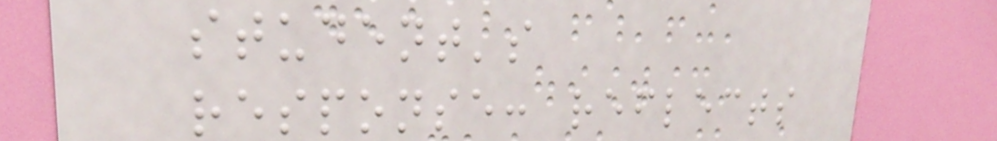student's
response: reflects
